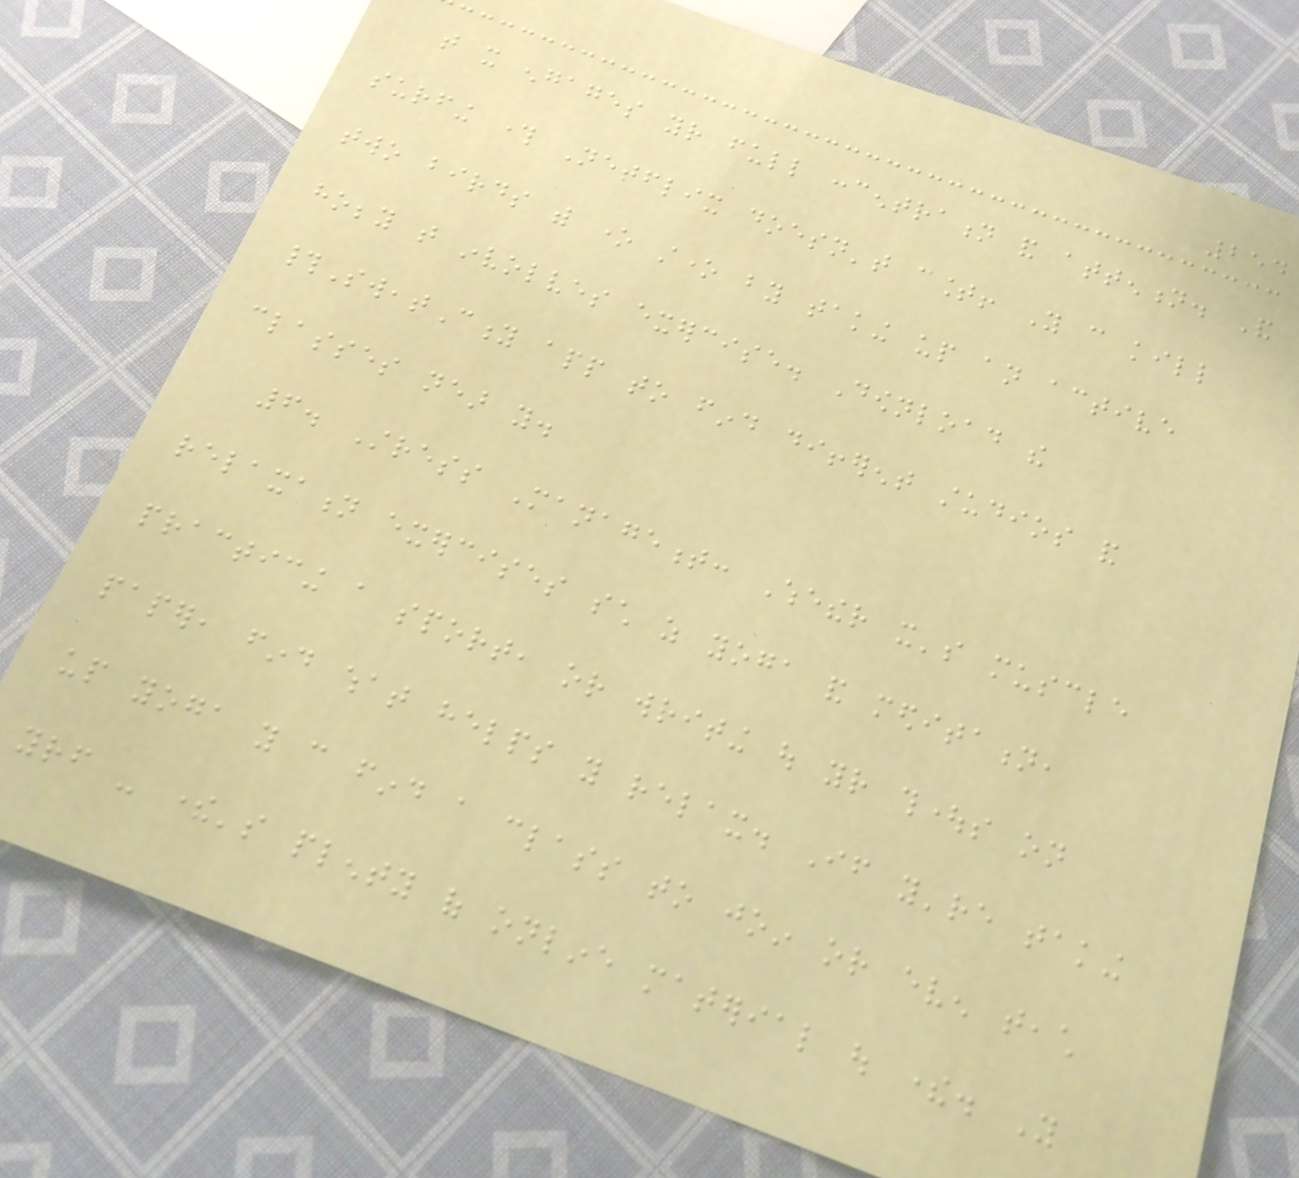254
that it engages your full concentration and attention. And
surfing through Netflix doesn't count! You can kill
two birds with one stone by taking up an active
hobby that involves exercise. Download the
#SweatCity app to find different studios and
classes near you.
6. Stress Management: Whether it's muscle
relaxation exercises such as yoga and meditation,
practicing a sport, or writing out your thoughts on
paper, find what helps you relax. If you're taking
up yoga you can find a class to join or even teach
yourself - there's plenty of online material out there. You
